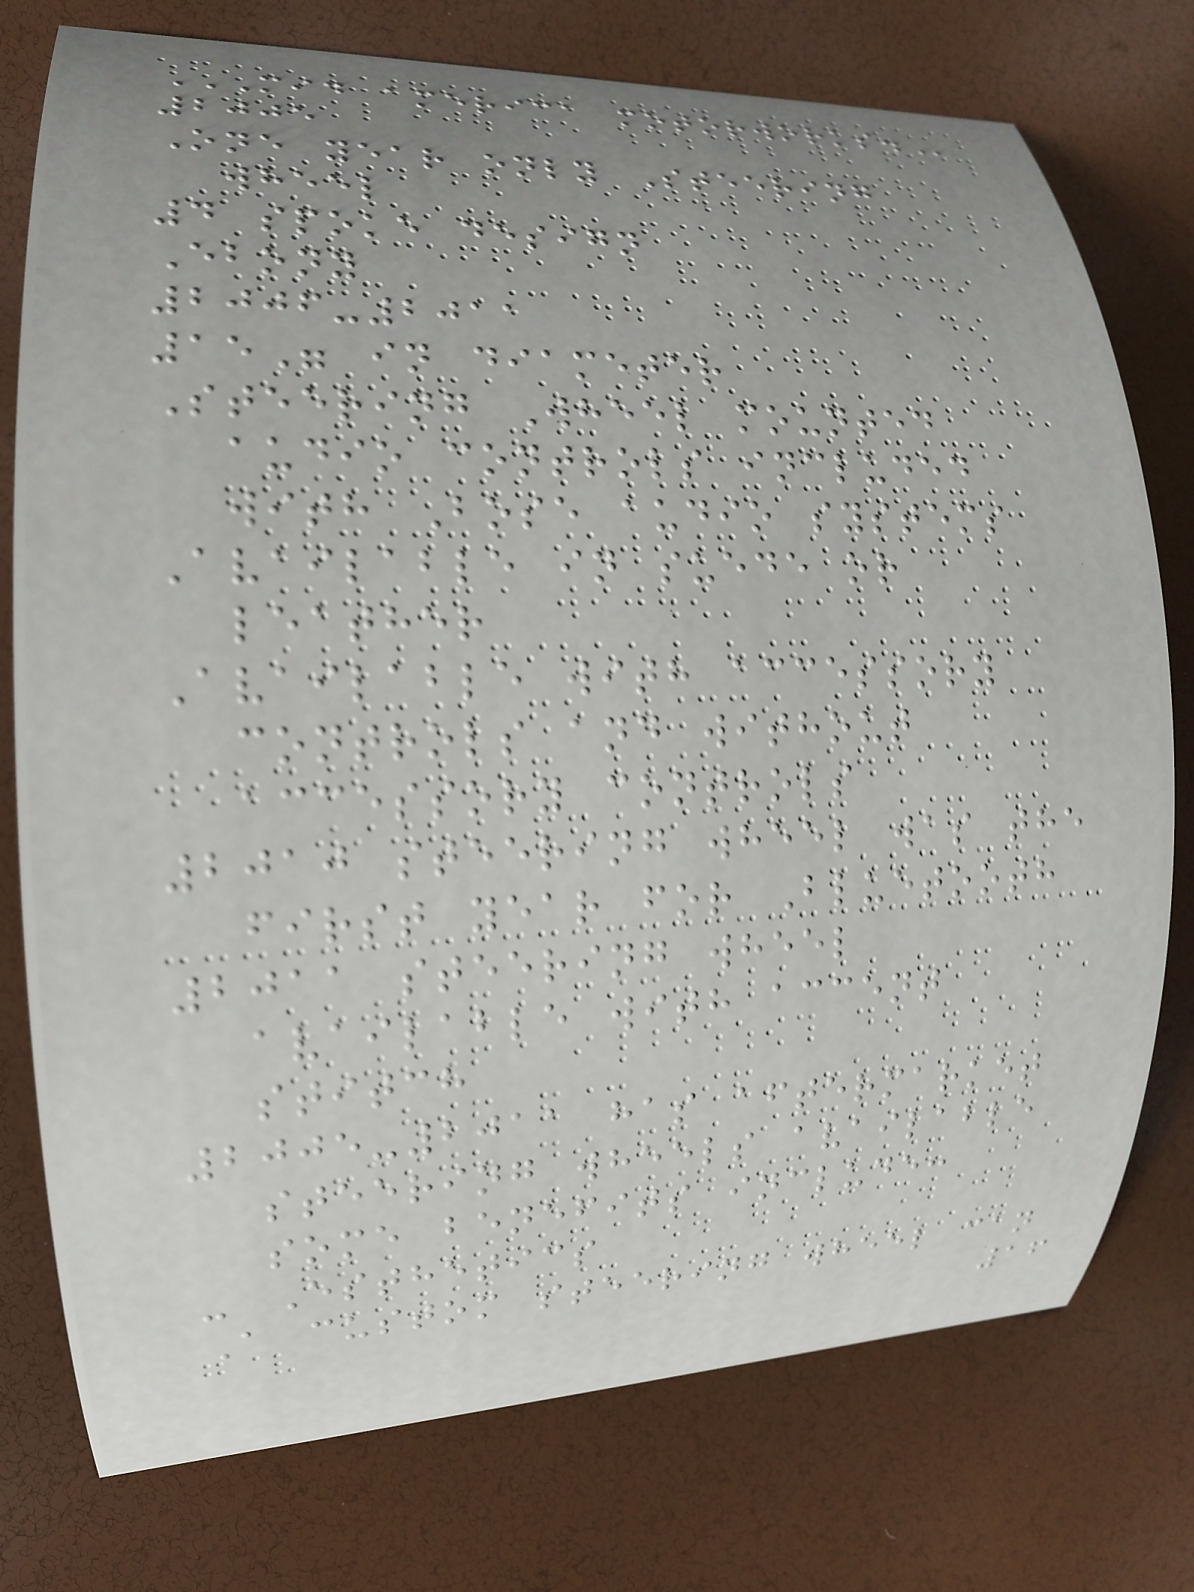MID AMERICA MOTORWORKS.
2005
One year only Steering
wheel
4 spoke design
Ebony
2006-2011
15" in diameter
Steering Wheel mounted
audio controls included
with Bose audio systems
Available in suede or
leather
Available with accessory
controls and without
accessory controls
2010 steering wheel was the
first year for Bluetooth
2011 steering wheel
available with accent
stitch
2005-2011 has aftermarket
steering wheels available
some benefits include:
- Esthetics
A custom steering wheel can
16
